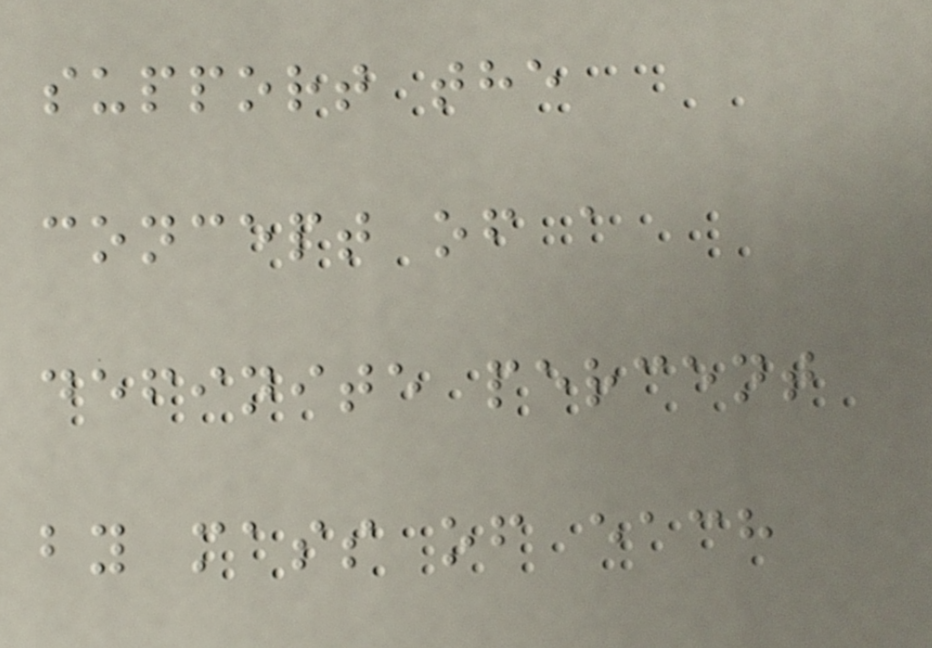support the
concept of a
definite percent
by mass of each
